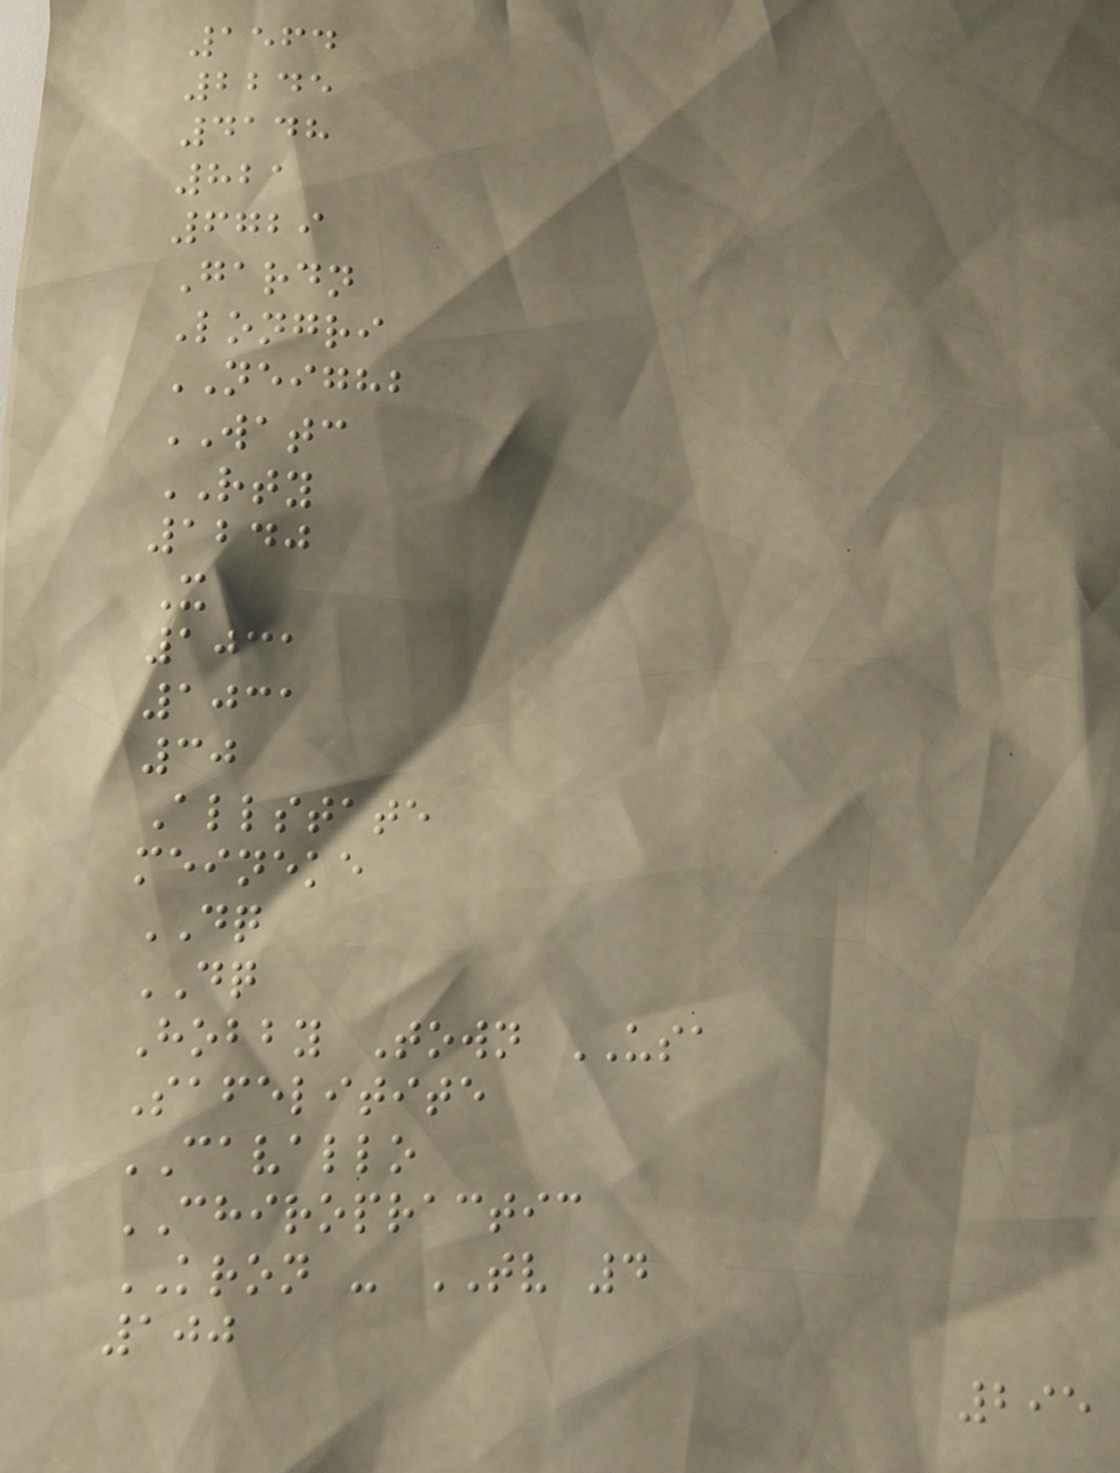1564
2245
4148
821
6729
Gardn
Longri
NEIGHB
WATC
RTY
1240
X
1031
1031
30
Allstate
meineke
DQ
DQ
Hobby Town USA
Safelitite
CAVALLO
CHIROPRACTIC
KRON - TV 4
100
295
